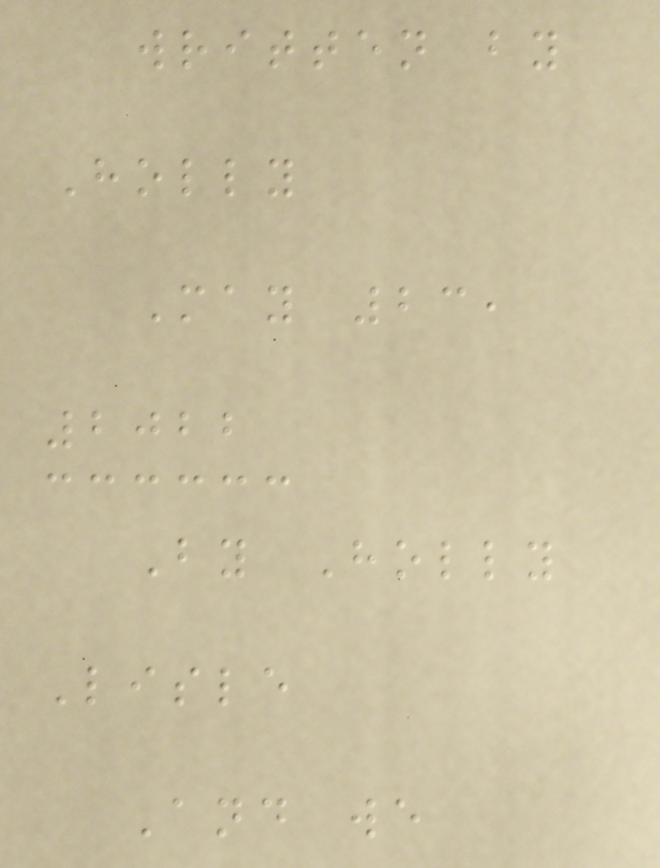written by
Holly
May 23,
2022
By Holly
Lisle
And we
